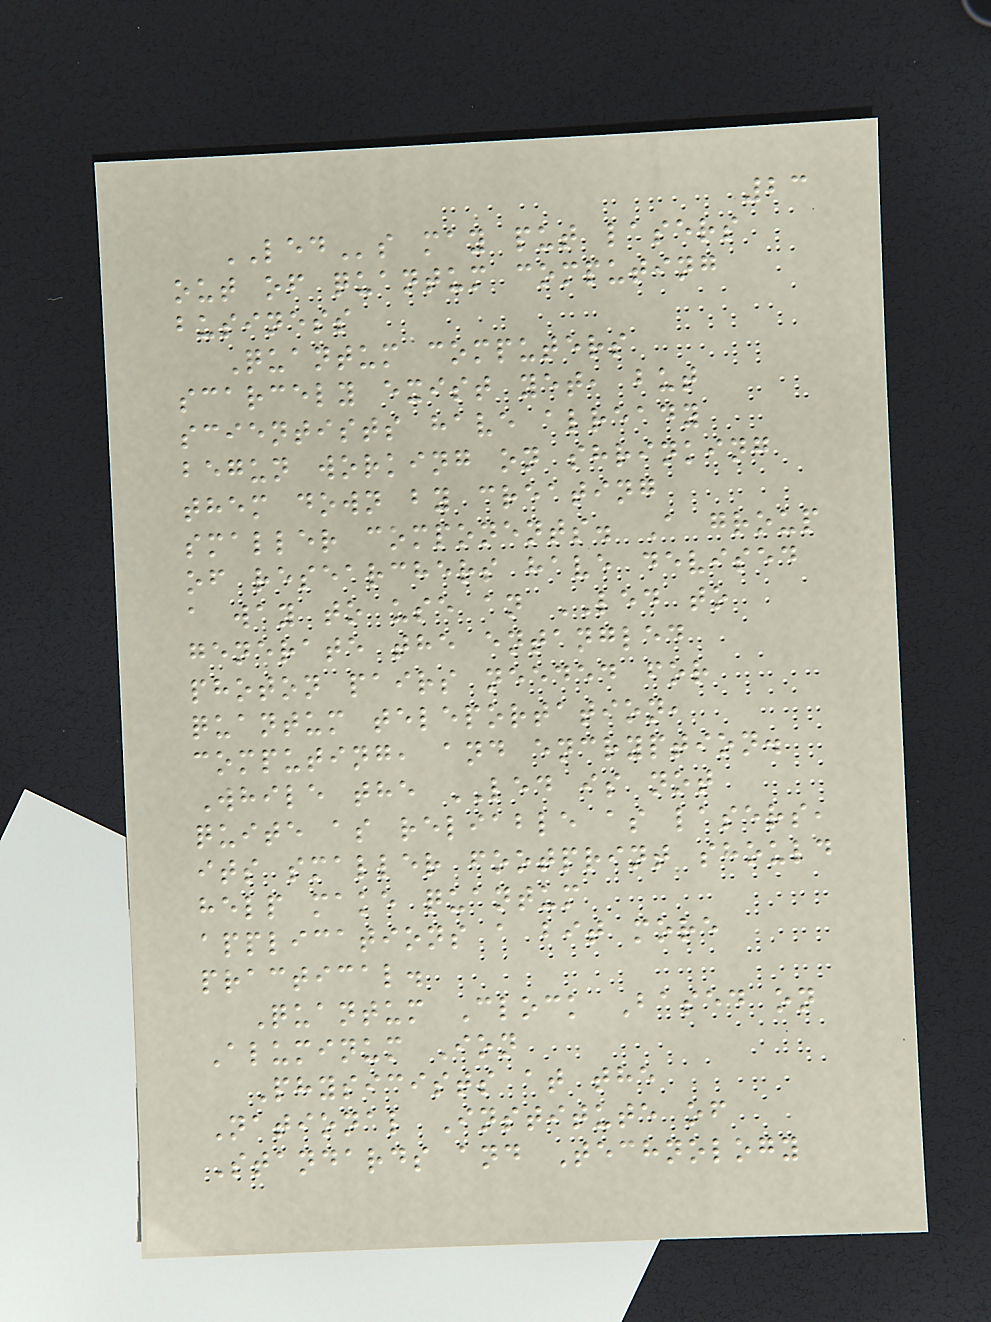23
LEDs may put lasers
out of quantum computing
business
Quantum computers
scarcely exist yet, but
scientists have already
begun working on shrinking
them down by creating
smaller components. A group
of researchers have devised
a way to use an LED to
generate the entangled
photon pairs needed for
quantum teleportation,
computing, and encryption.
While the LED is not
quite as reliable as lasers,
its smaller footprint should
help make quantum
applications a bit more
practical.
Quantum Clock Based on
Aluminum Ion
Physicists at the
National Institute of
Standards and Technology
